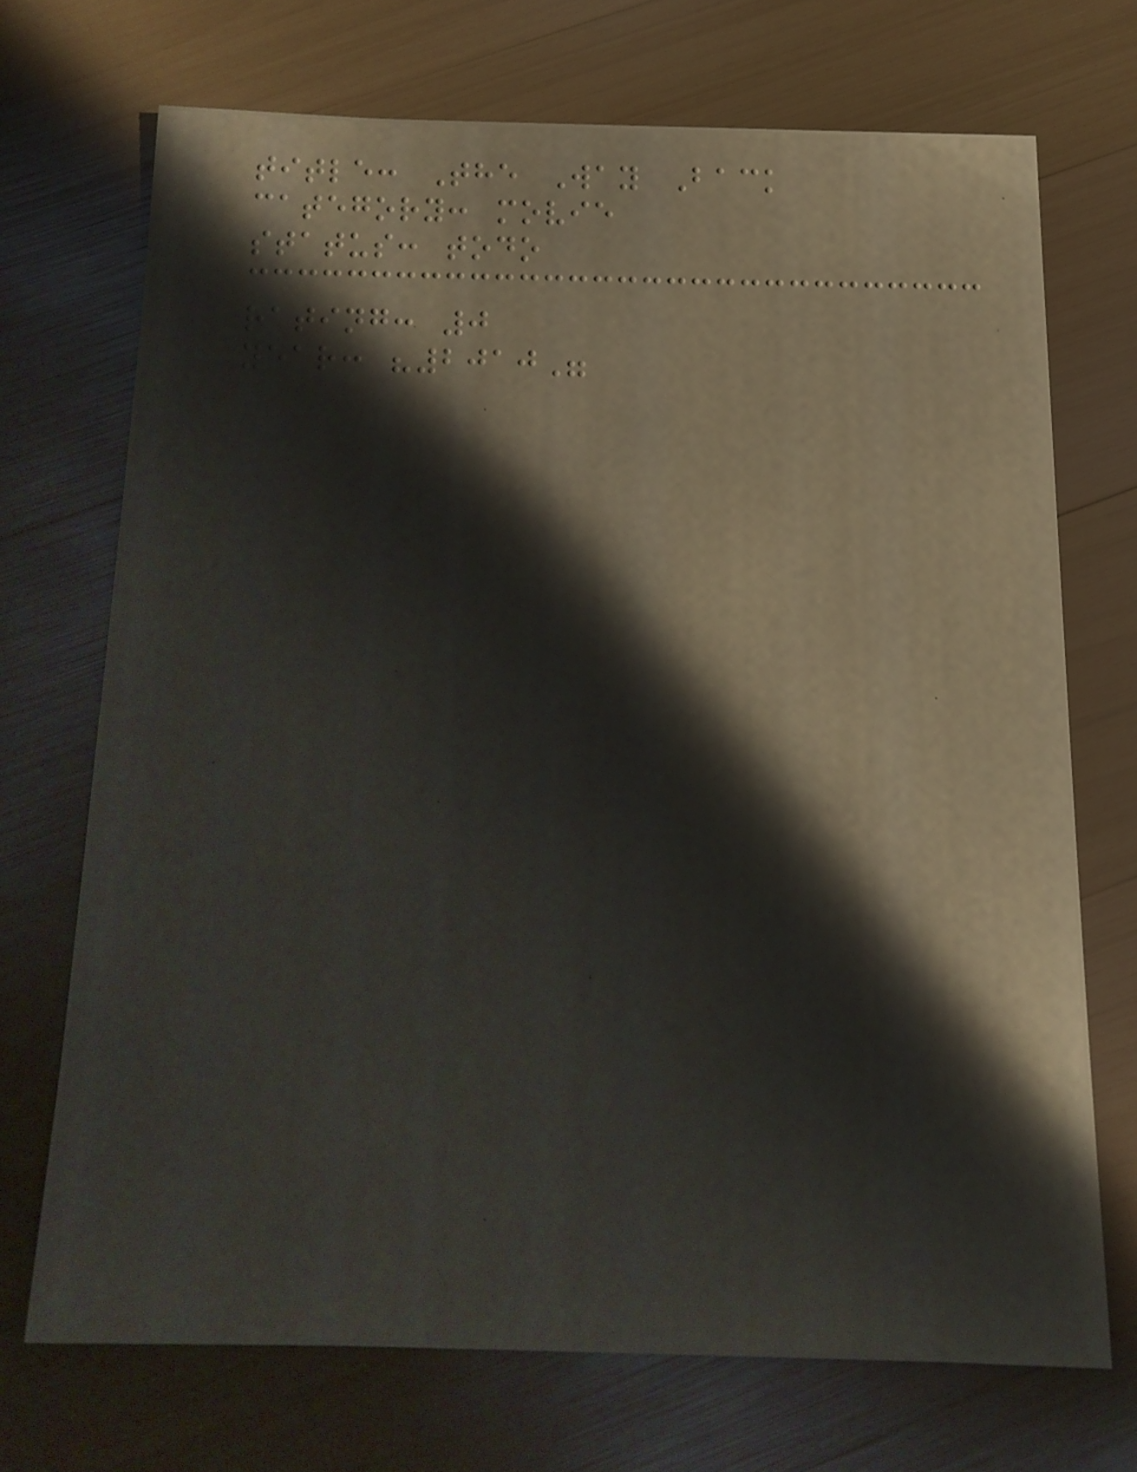title: The Way Back
category: movie
status: todo
rating: 0
year: "2010"
